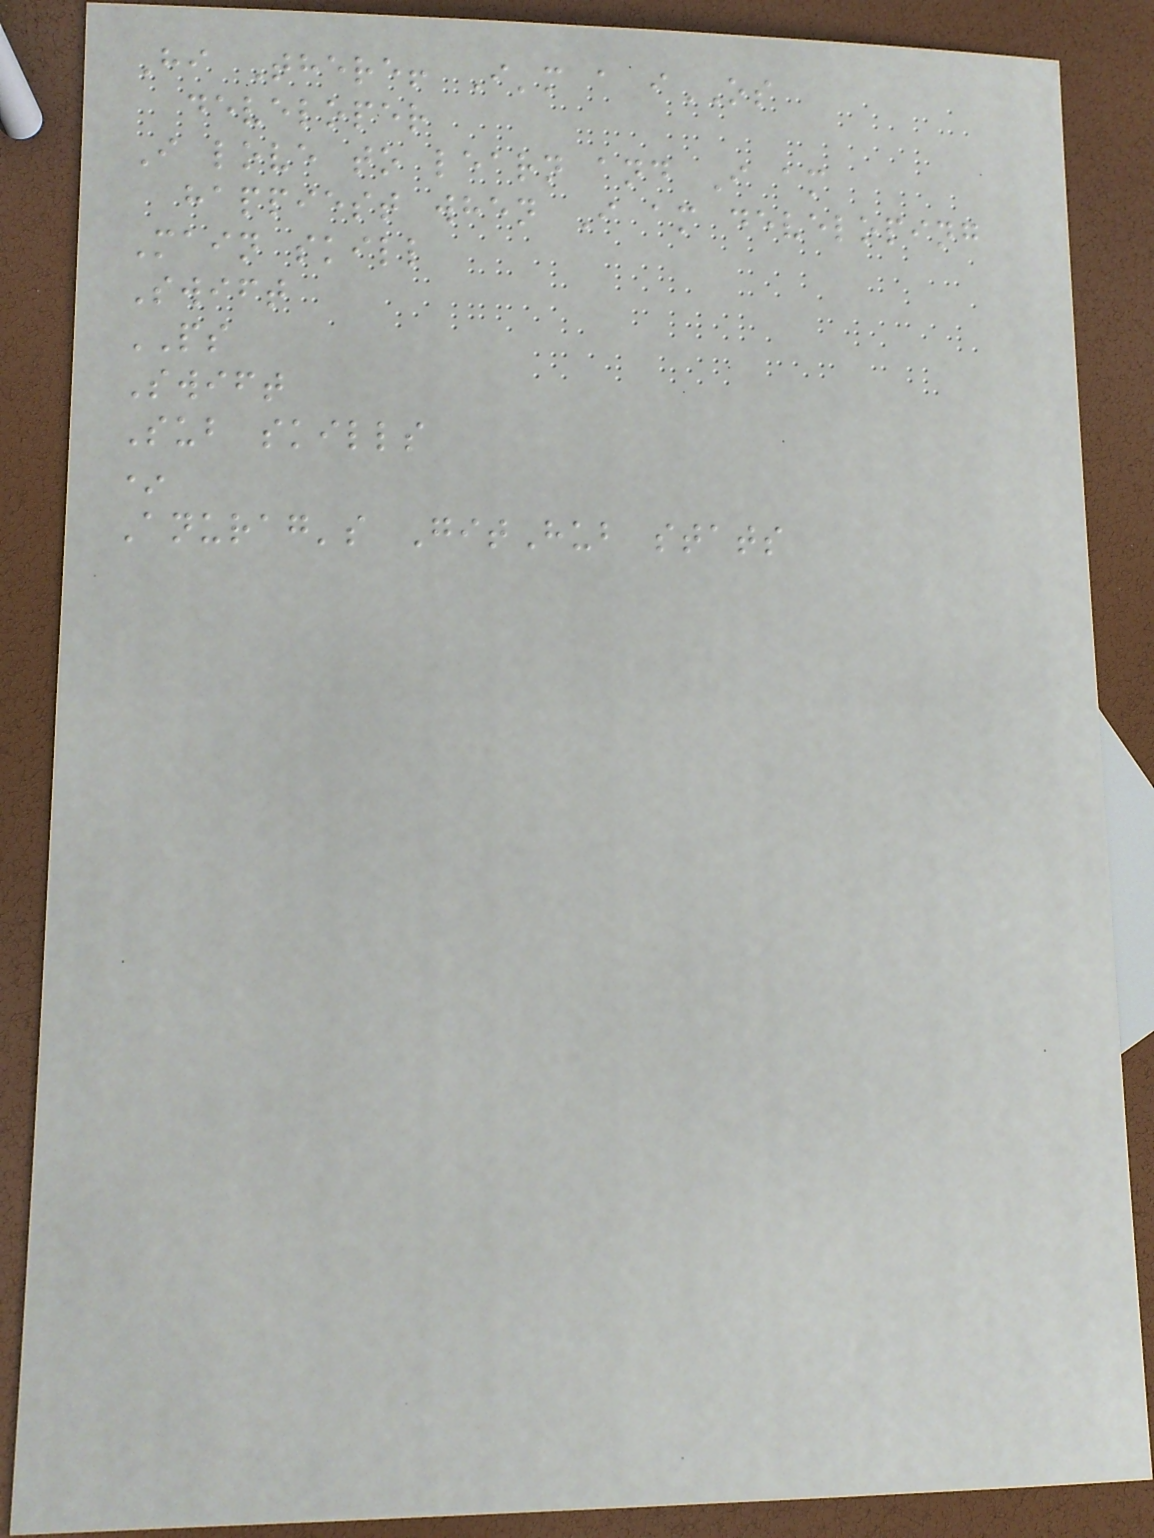Hi There! I'm a iOS
developer
I love to learn and I am
happiest when I am developing
Main skill
Swift
PS
Swift
Sub skills
*
Anurag's GitHub stats
